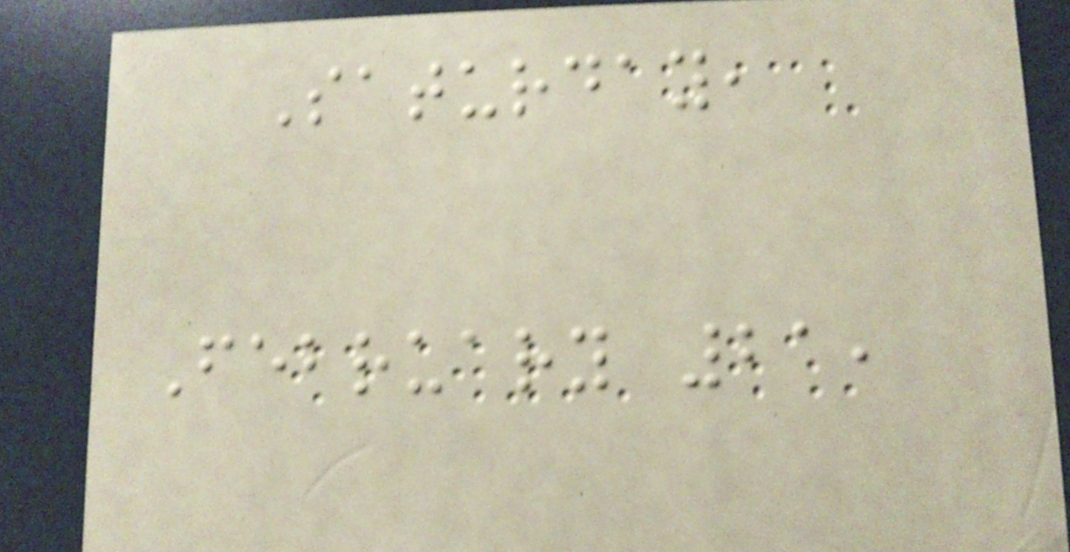Saturday,
February 21,
